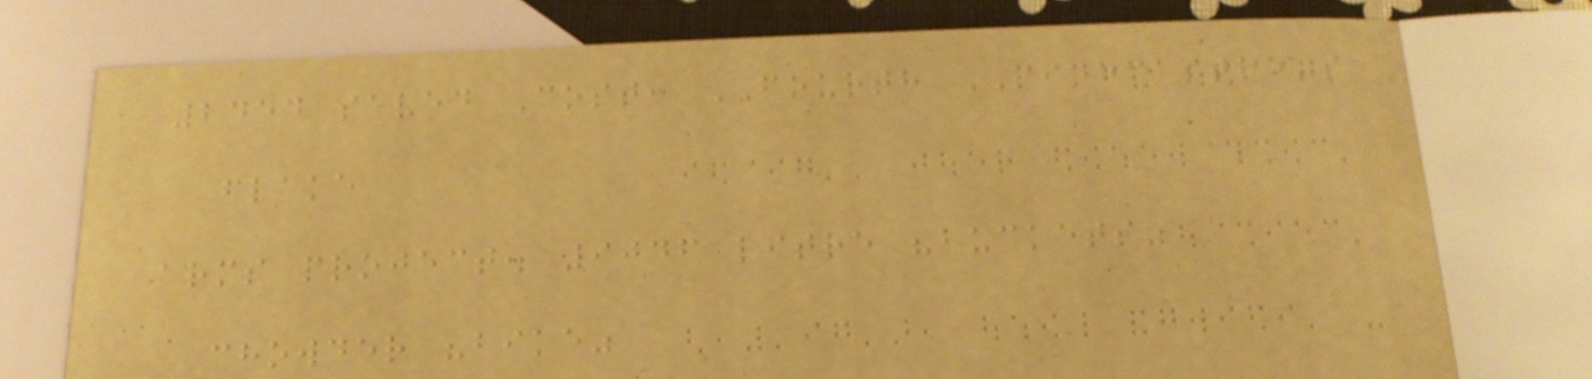2454 saved Cost: FOURTH PINECASTLE's
flake
arms project. 9046 litre "buckets"
chowder "bike"
